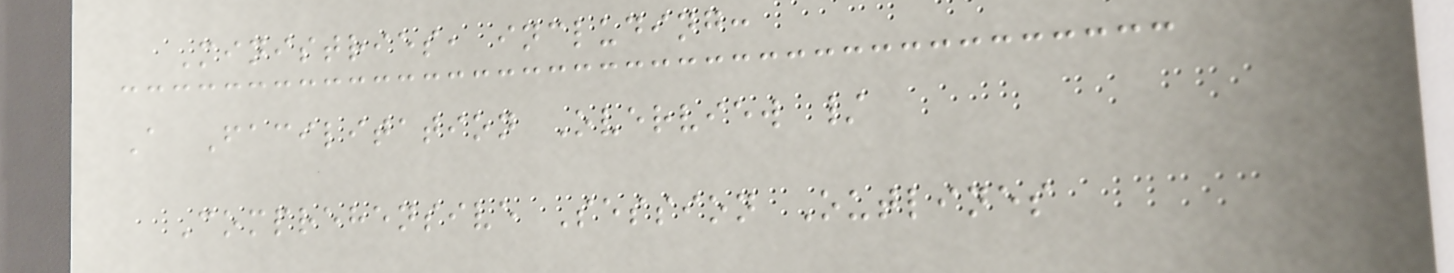Ministries, including:
A Facilitation Overview /
Comprehensive Session Outlines
